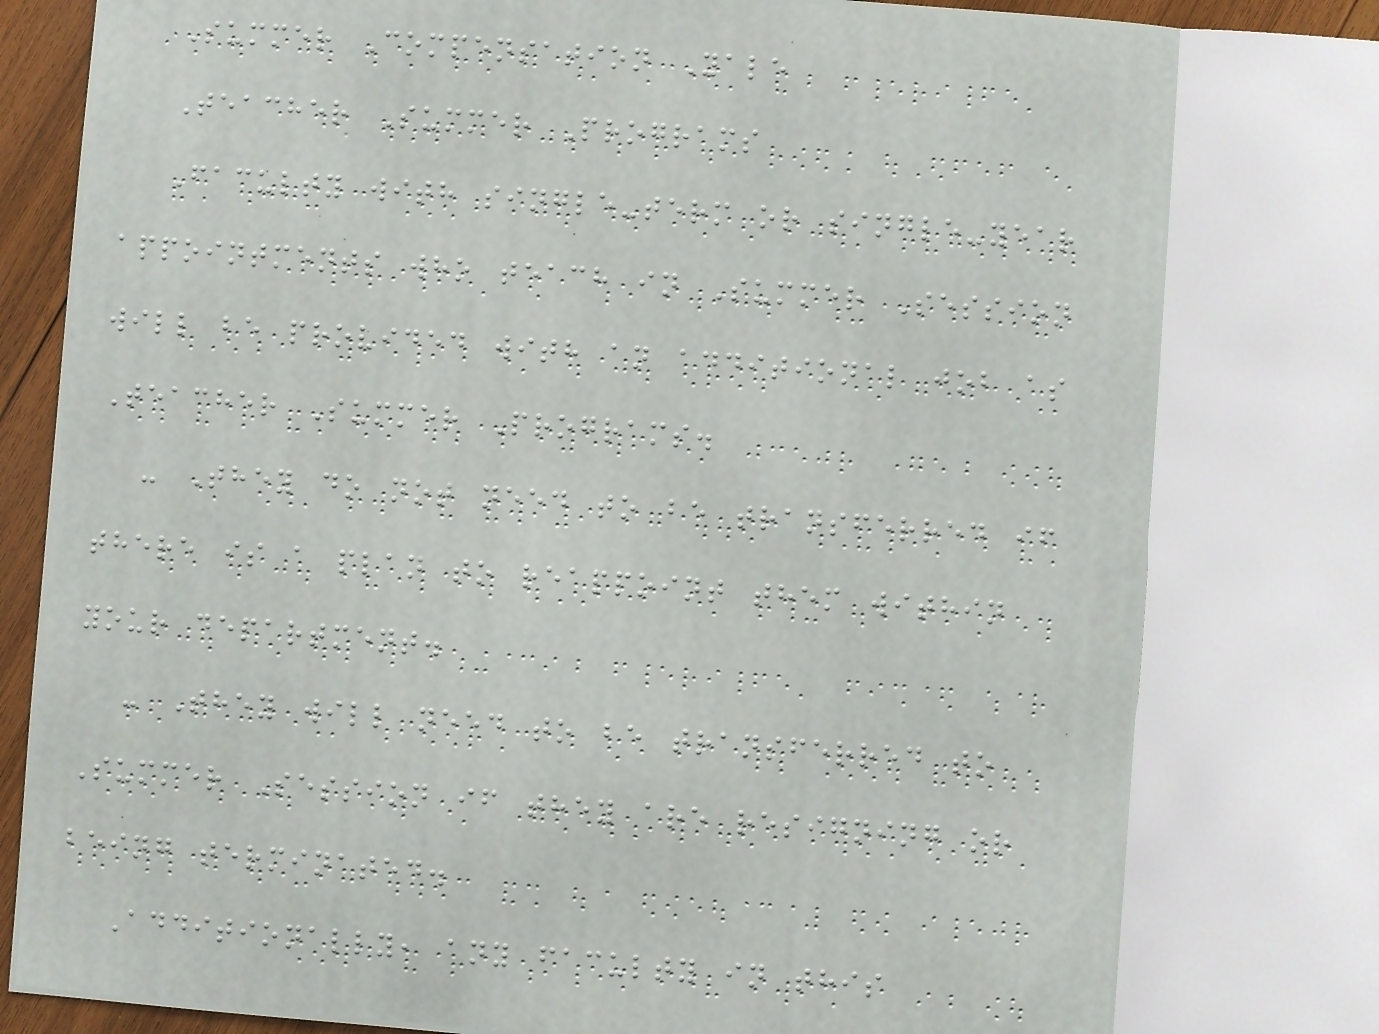Summer Compensation Yale
Teacher Summer Programs
Faculty with single-term or single-year
appointments who teach in Summer Session
will be provided with an additional job as
Teacher Summer Programs.
- They do not need to be transferred if
there is a plan to reappoint them within
your department.
- They will need to be transferred to
Summer Session if they are resigning or
being terminated.
Additionally, any faculty in this
